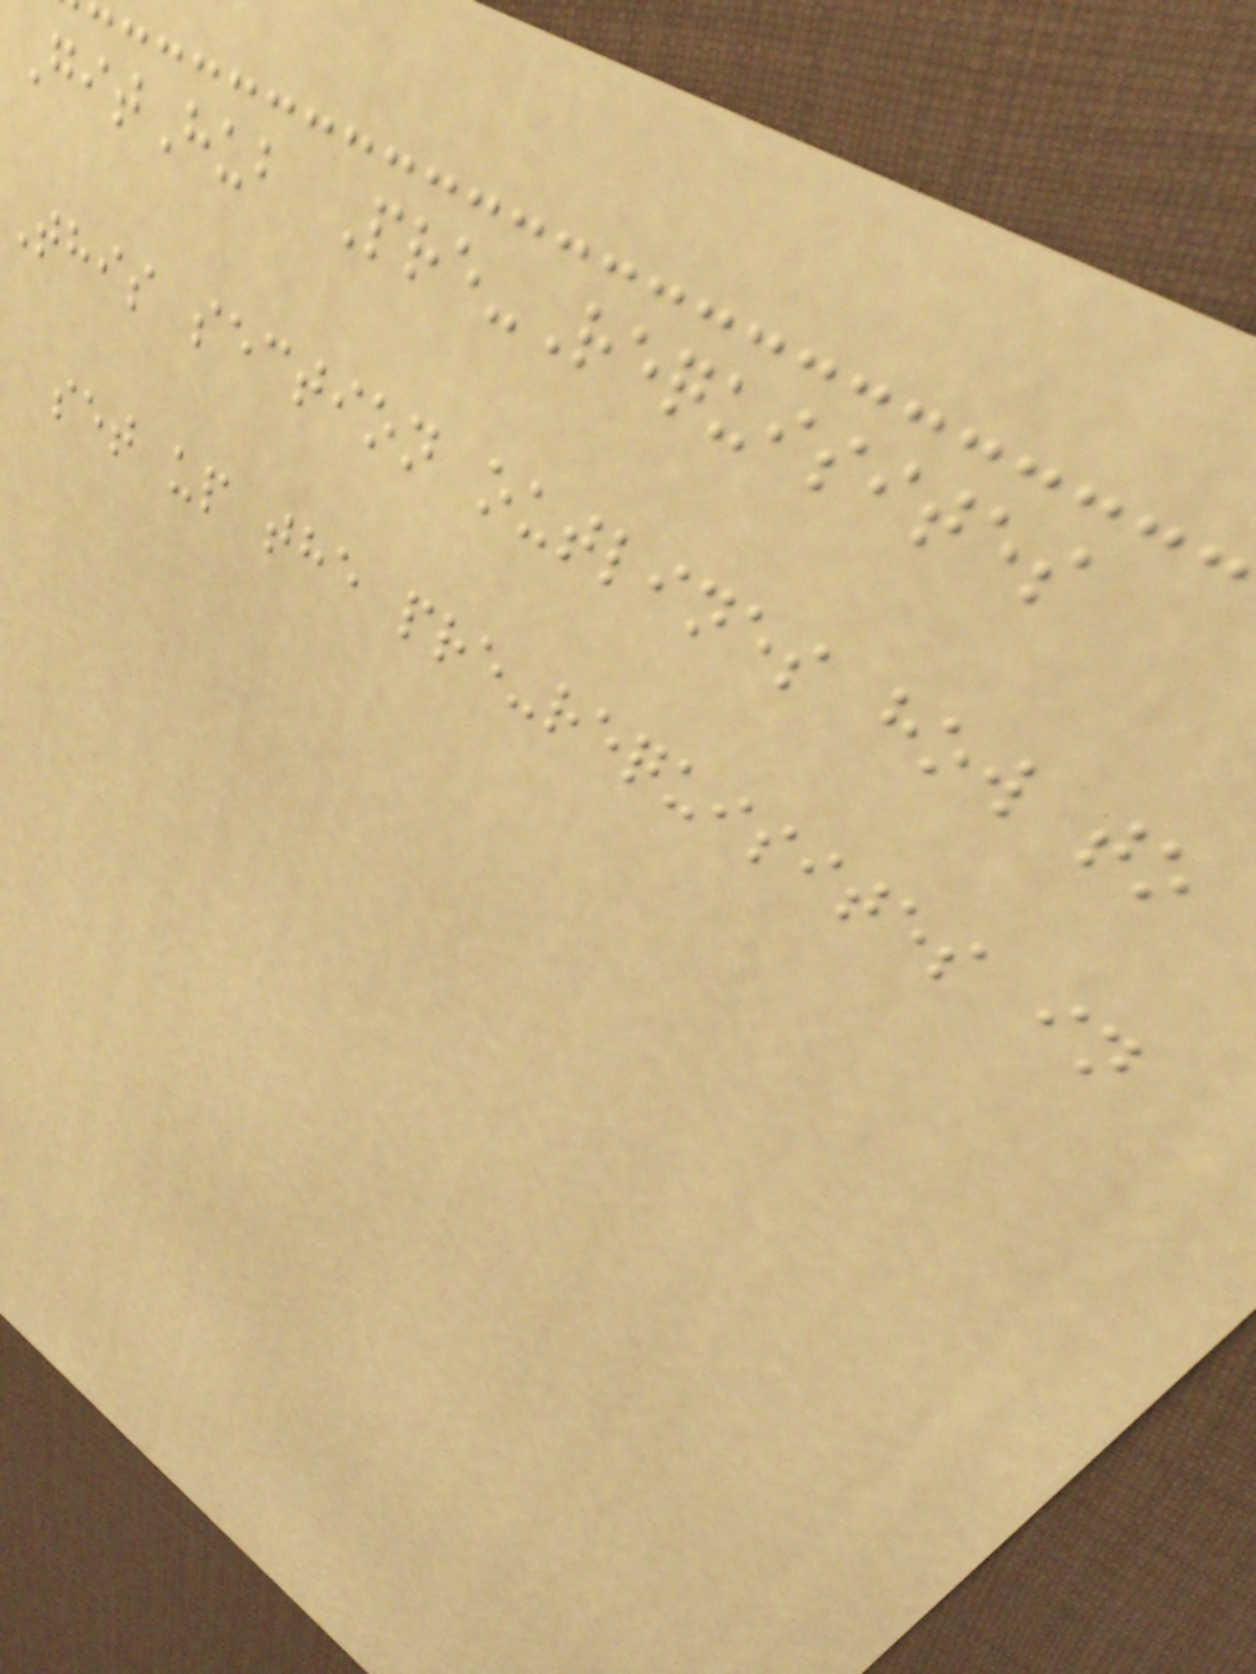GitHub Pre-Requisites
This section outlines how to
set up the pre-requisites in
